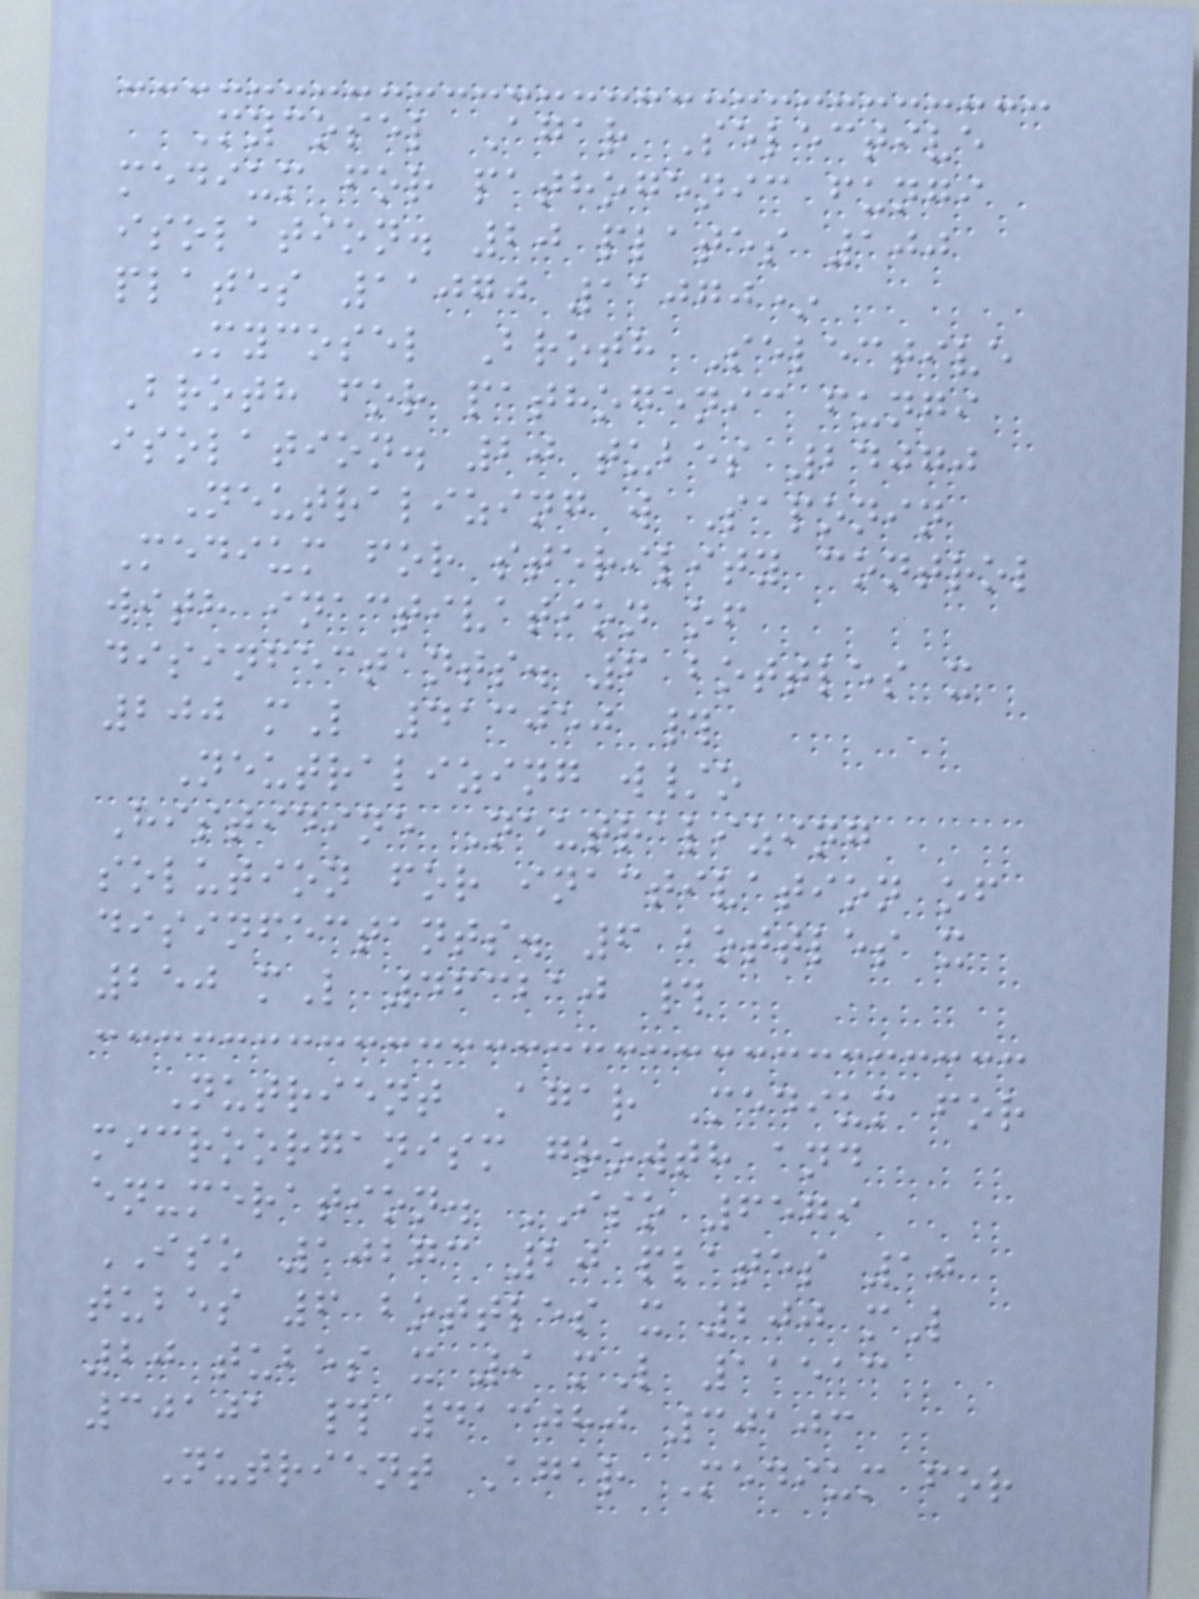Mycosel Agar Selective
medium for pathogenic fungi
isolation. 20 plates 100
plates 11070 11070*
Mycosel Broth Selective
Broth for pathogenic fungi
isolation. 20 tubes 24070
Neutralizing w Saponin
Medium for sterility control
with inactivation of
disinfectants. 6 bottles x
200 mL 413050 #
Neutralizing w/o
Histidine Neutralizing
solution for inactivation of
disinfectants. 6 bottles x
250 mL 463210 #
Nutrient Agar Medium for
microorganism growth and
enumeration. ISO 6579
ISO 10273 20 plates 10
tubes 6 bottles x 200 mL
20 tubes x 9 mL 11513
30101 # 413080 30103
Nutrient Agar Medium for
